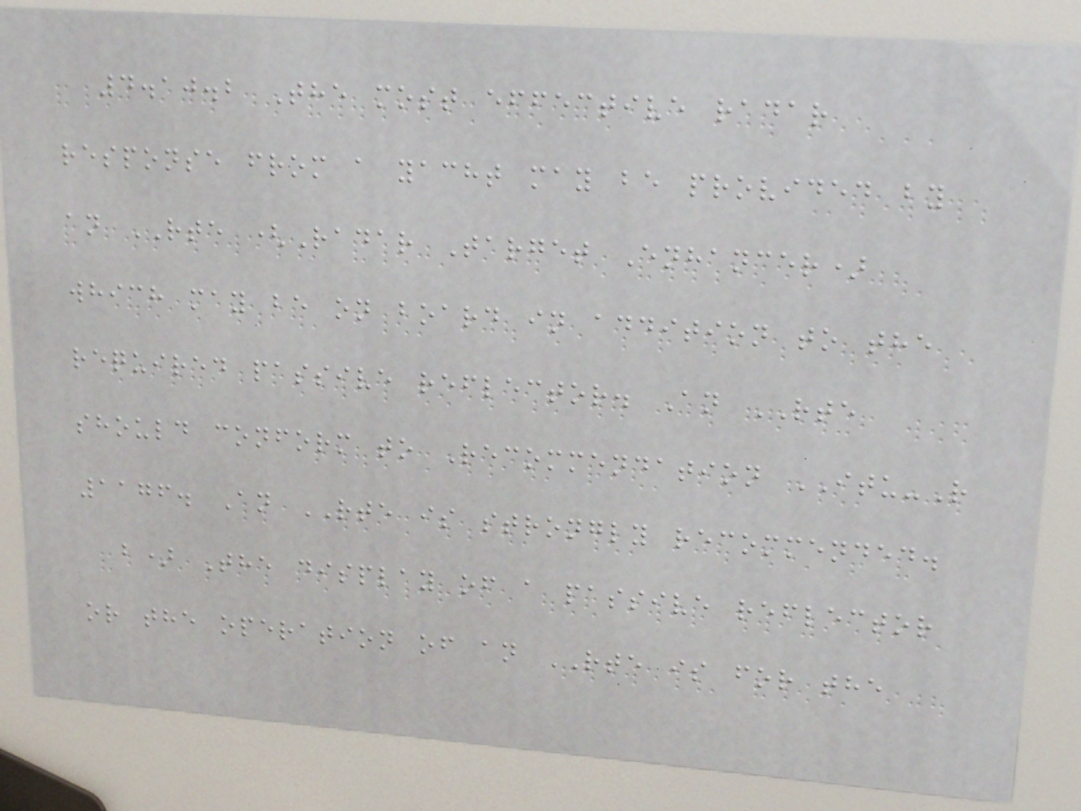4.10.2 The most effective radar
response from a yacht may be provided by
an RTE (Radar Target Enhancer)
which may be on board in addition to the
required passive reflector. An RTE
should conform to Recommendation ITU-R
1176. An RTE is strongly recommended.
b) The display of a passive reflector
or the operation of an RTE is for the
